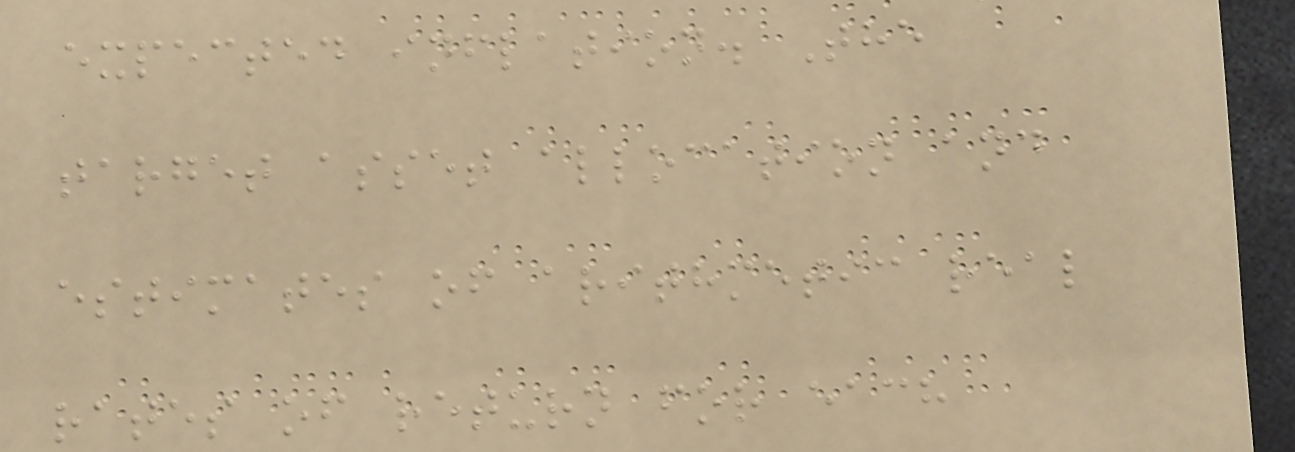expected inflation. The
target asset allocation and
estimates of arithmetic real
rates of return for each
